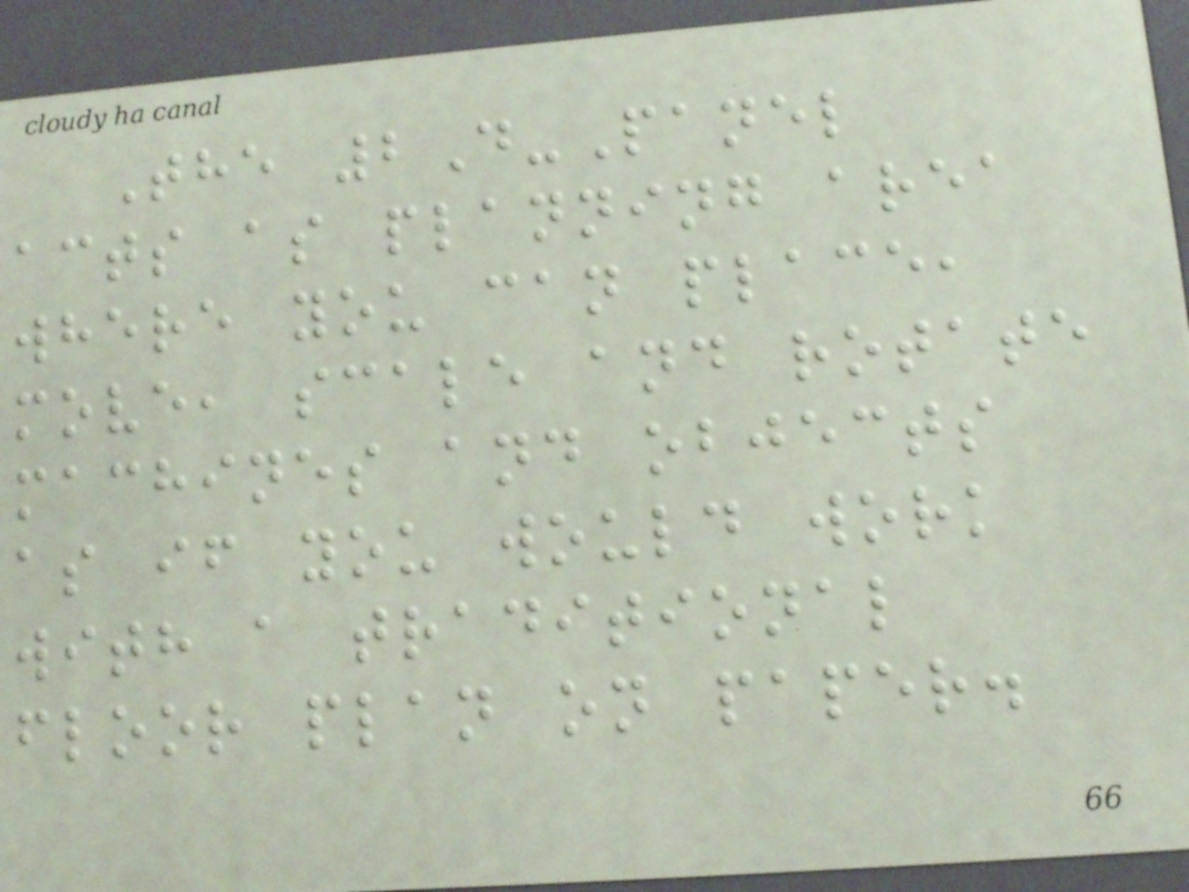The 2D-Panel
acts as planning area
where you can place,
move, scale and rotate
machines and objects
as if you would work
with a traditional
floor plan on paper.
